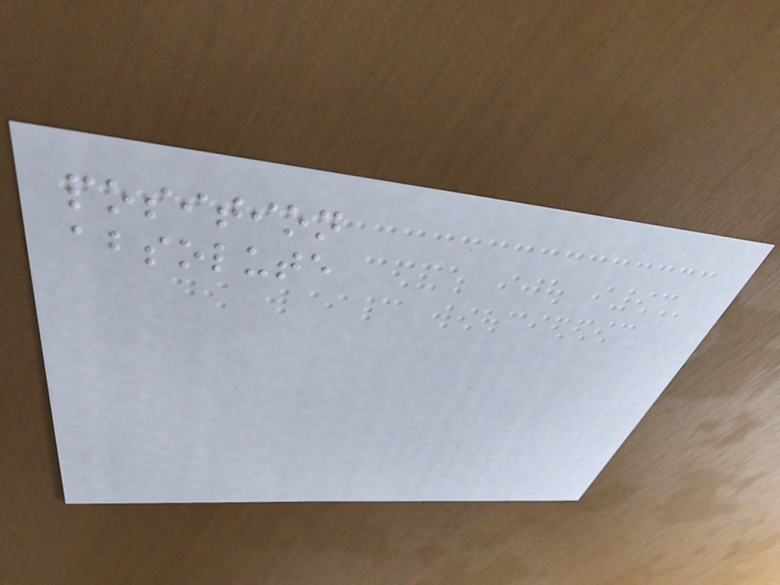position
absolute
